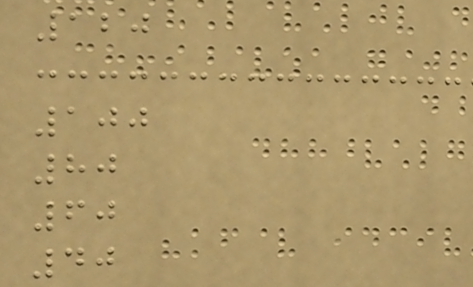120
100
80
60
40
